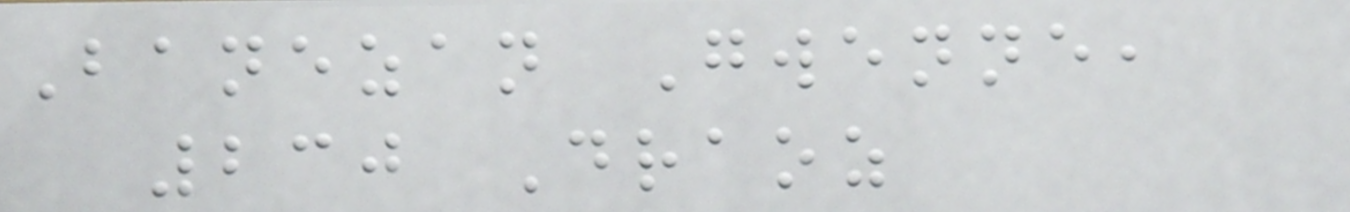Banezan Gwenne,
230 Draoz
